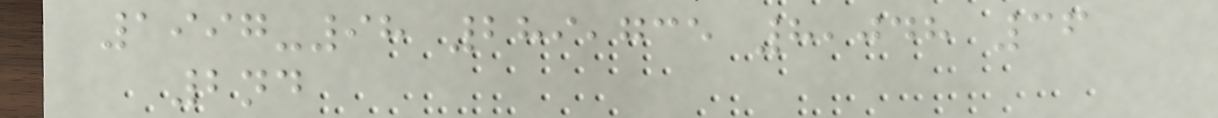1997-98 289,735 8,048 36
2nd
